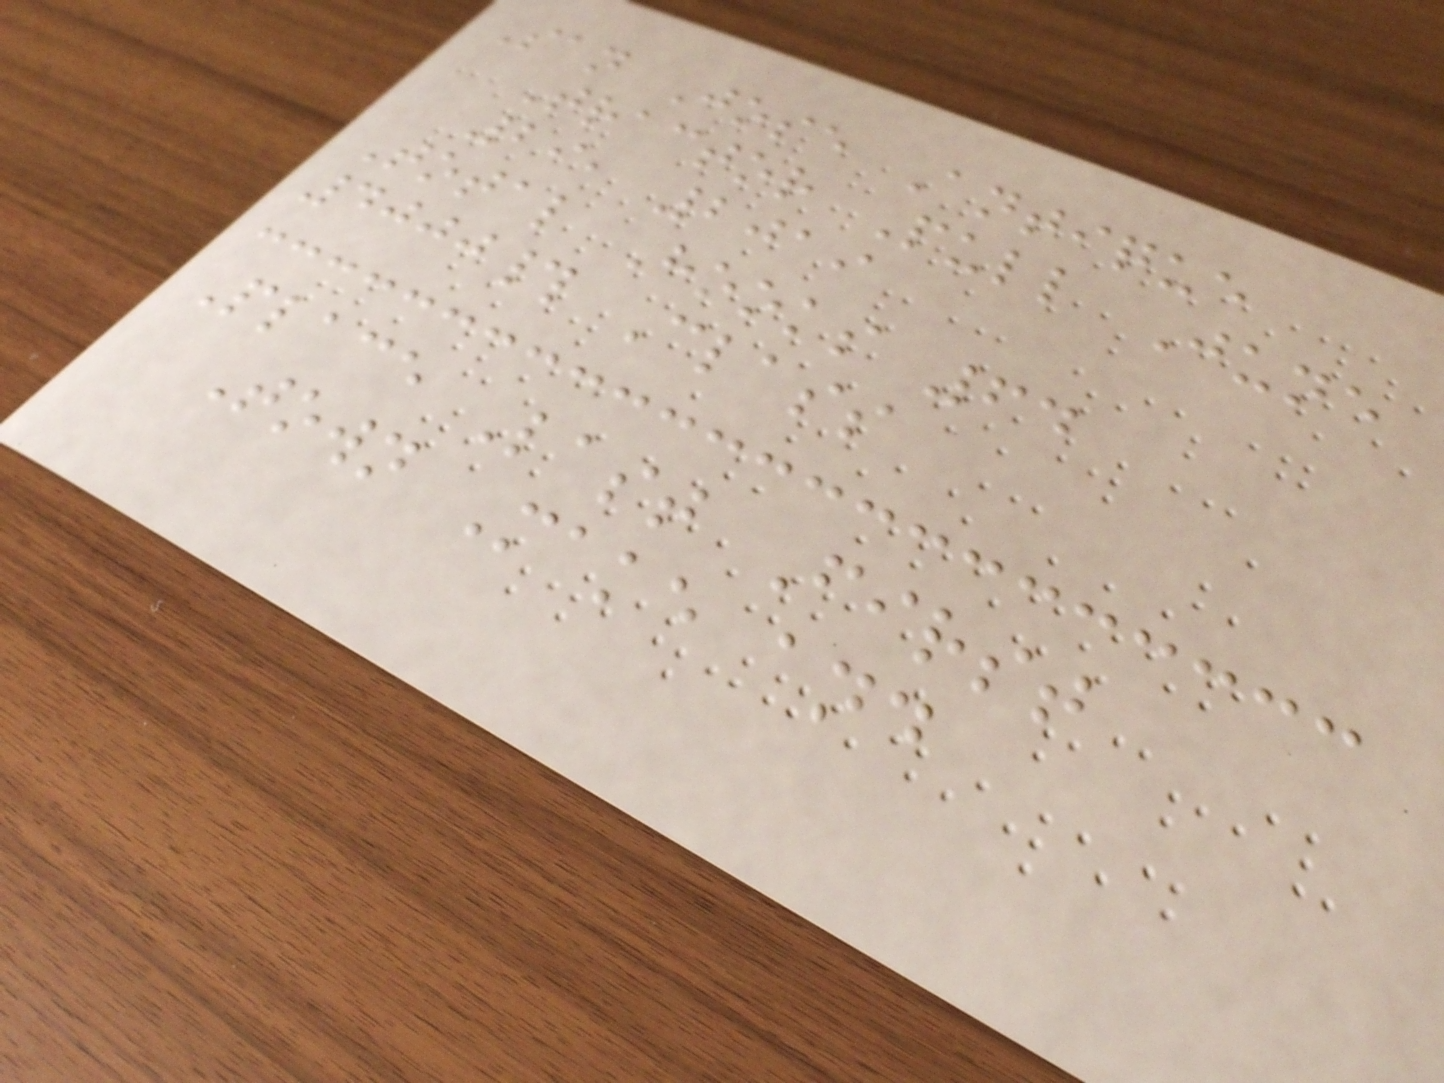San Jose Antique
Tractor Pull June
29, 2019
Total Hooks 64
4000# Class
Place Last First
Town Make and
